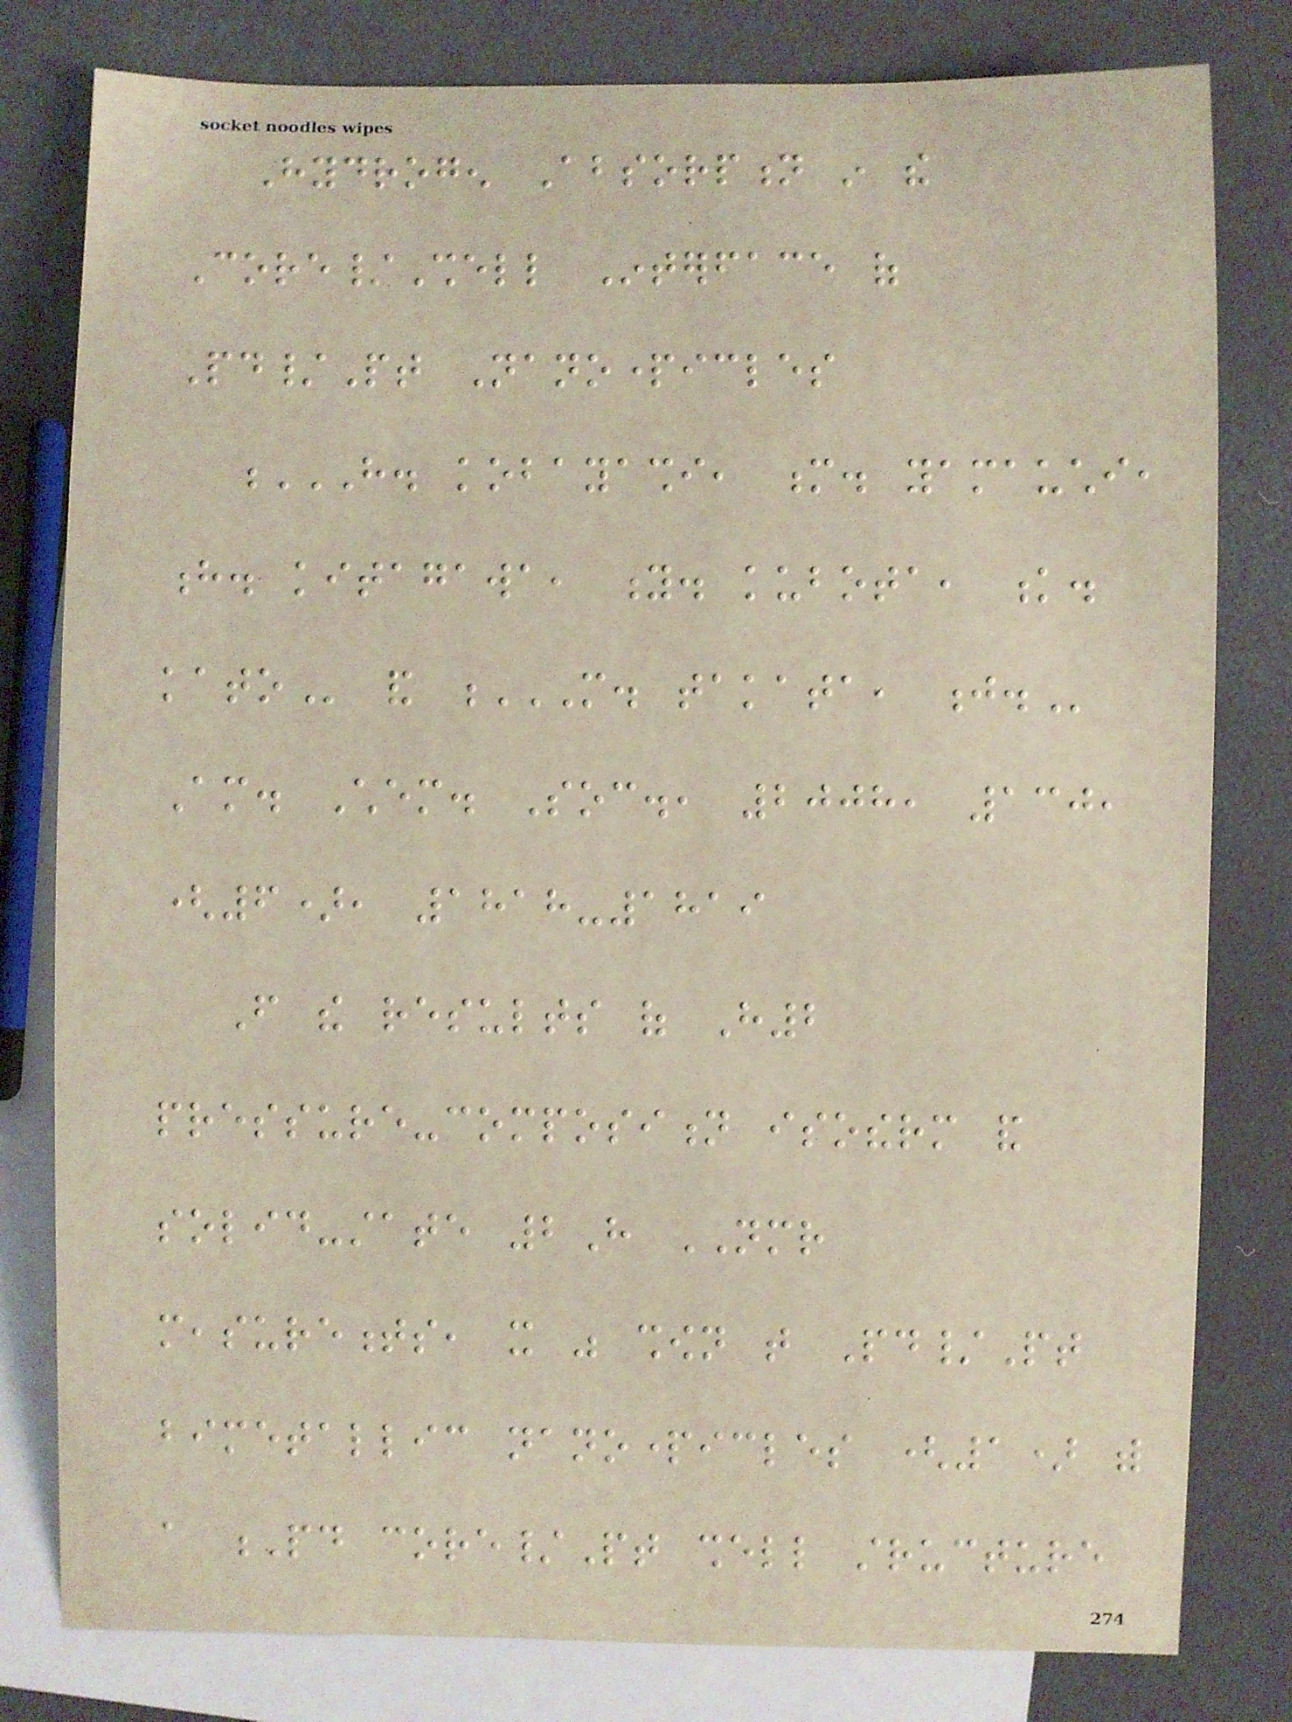Hydrogen Absorption in the
Core/Shell Interface of
Pd/Pt Nanoparticles
H. KOBAYASHI, M. YAMAUCHI,
H. KITAGAWA, Y. KUBOTA, K.
KATO and M. TAKATA, J.
Am. Chem. Soc., 2008, 130,
(6), 1818-1819
From the results of H2
pressure-composition isotherm and
solid-state 2H NMR
measurements, it was shown that Pd/Pt
bimetallic nanoparticles (1) with
a Pd core/Pt shell structure
